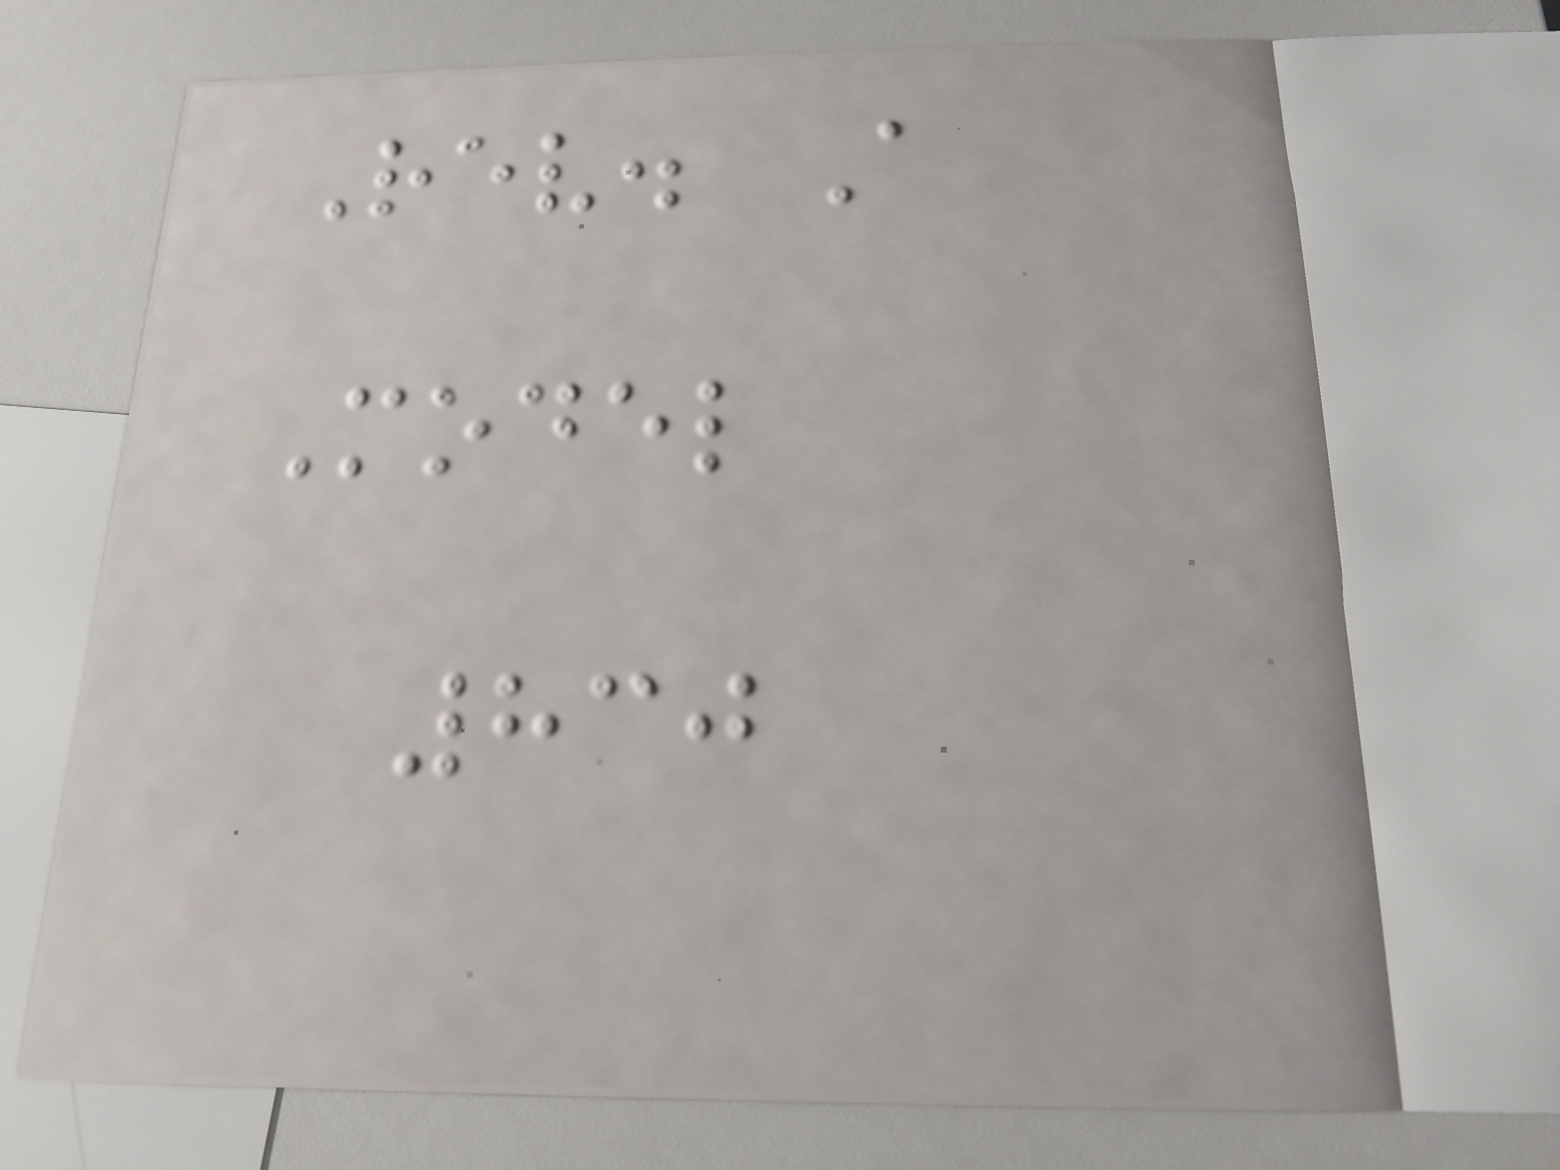Rev. A
Model
830
